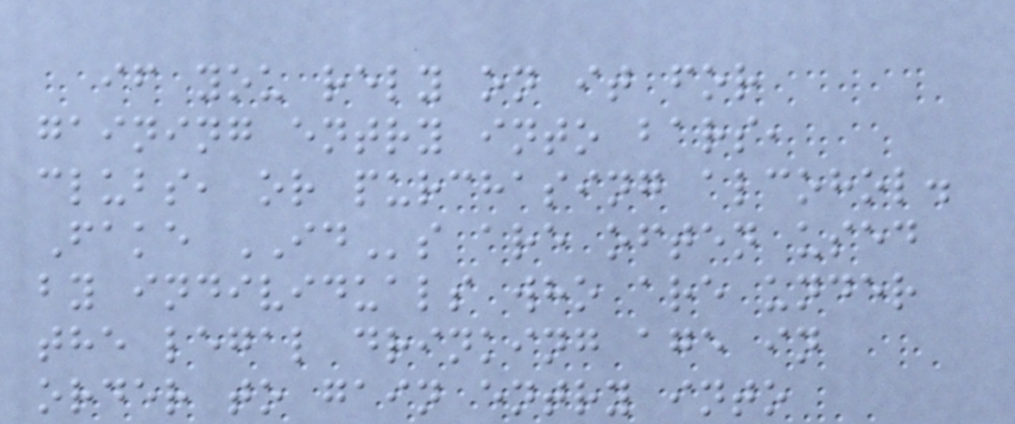if you rely on it for
gaining entry into bars,
clubs, or purchasing alcohol.
Fake IDs are often used
by individuals who are under
the legal drinking age in
order to gain entry into
